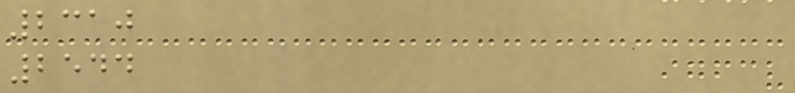2310
2544
